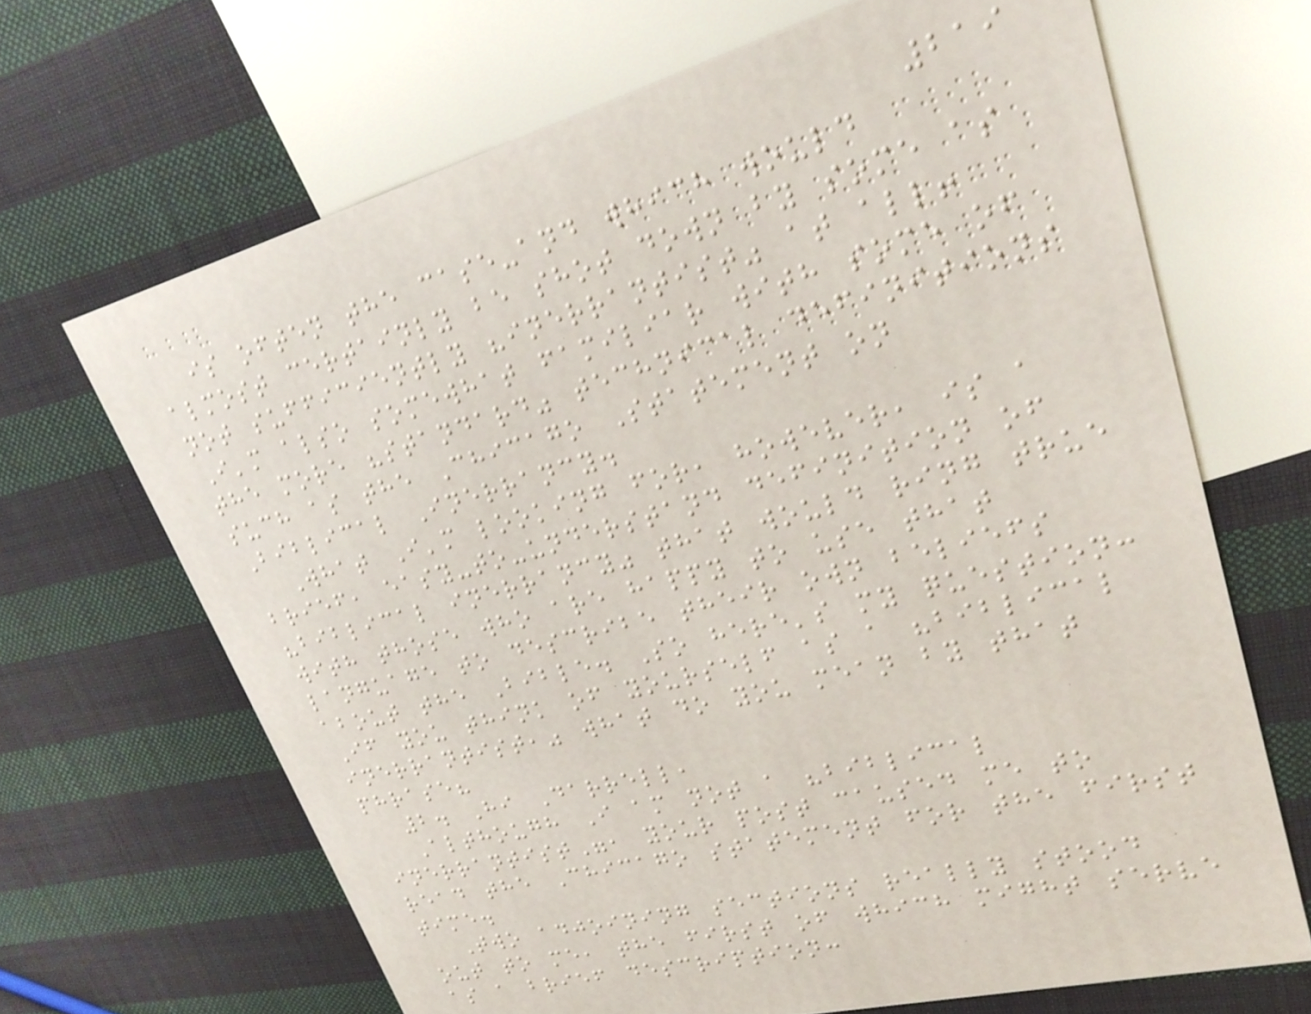219
is often the case-and which would
almost certainly be shot down by some as
not sufficiently "inerrantist" at all!
I'm also somewhat familiar with some of
the more "standard" technical definitions
such as the Chicago Statement on
Biblical Inerrancy.
What I'm looking for, however, is a
brief, easy-to-understand definition of
"biblical inerrancy" that would ring true
with those who are happy to use that
language to describe their own beliefs
about the Bible. So here's my question:
If you think of yourself as a "biblical
inerrantist," what do you mean by that
phrase?
2. Hi Darrell,
Although I am not a "biblical
inerrantist", your post caused me to
read the Chicago statement for the first
time.
Two adjoining sections really stood
out to me, the first of which might serve
as a brief description:
